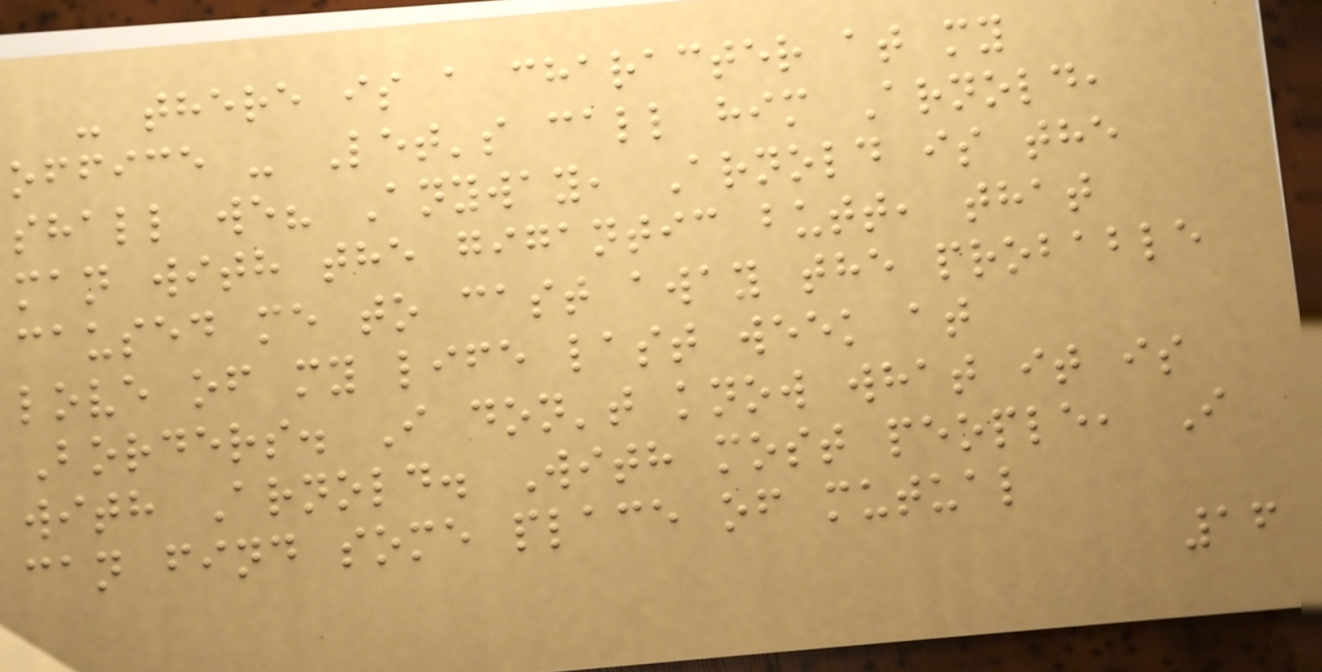- there is a character at my
office - Let's call him Arnold,
shall we? Anyway, Arnold is the
man with the gigantic butt, that
caused me to cast away the probable
love of my life last week at
Borders. I don't know what it is
with Arnold. With most people, I
can find some place of mutual
16
